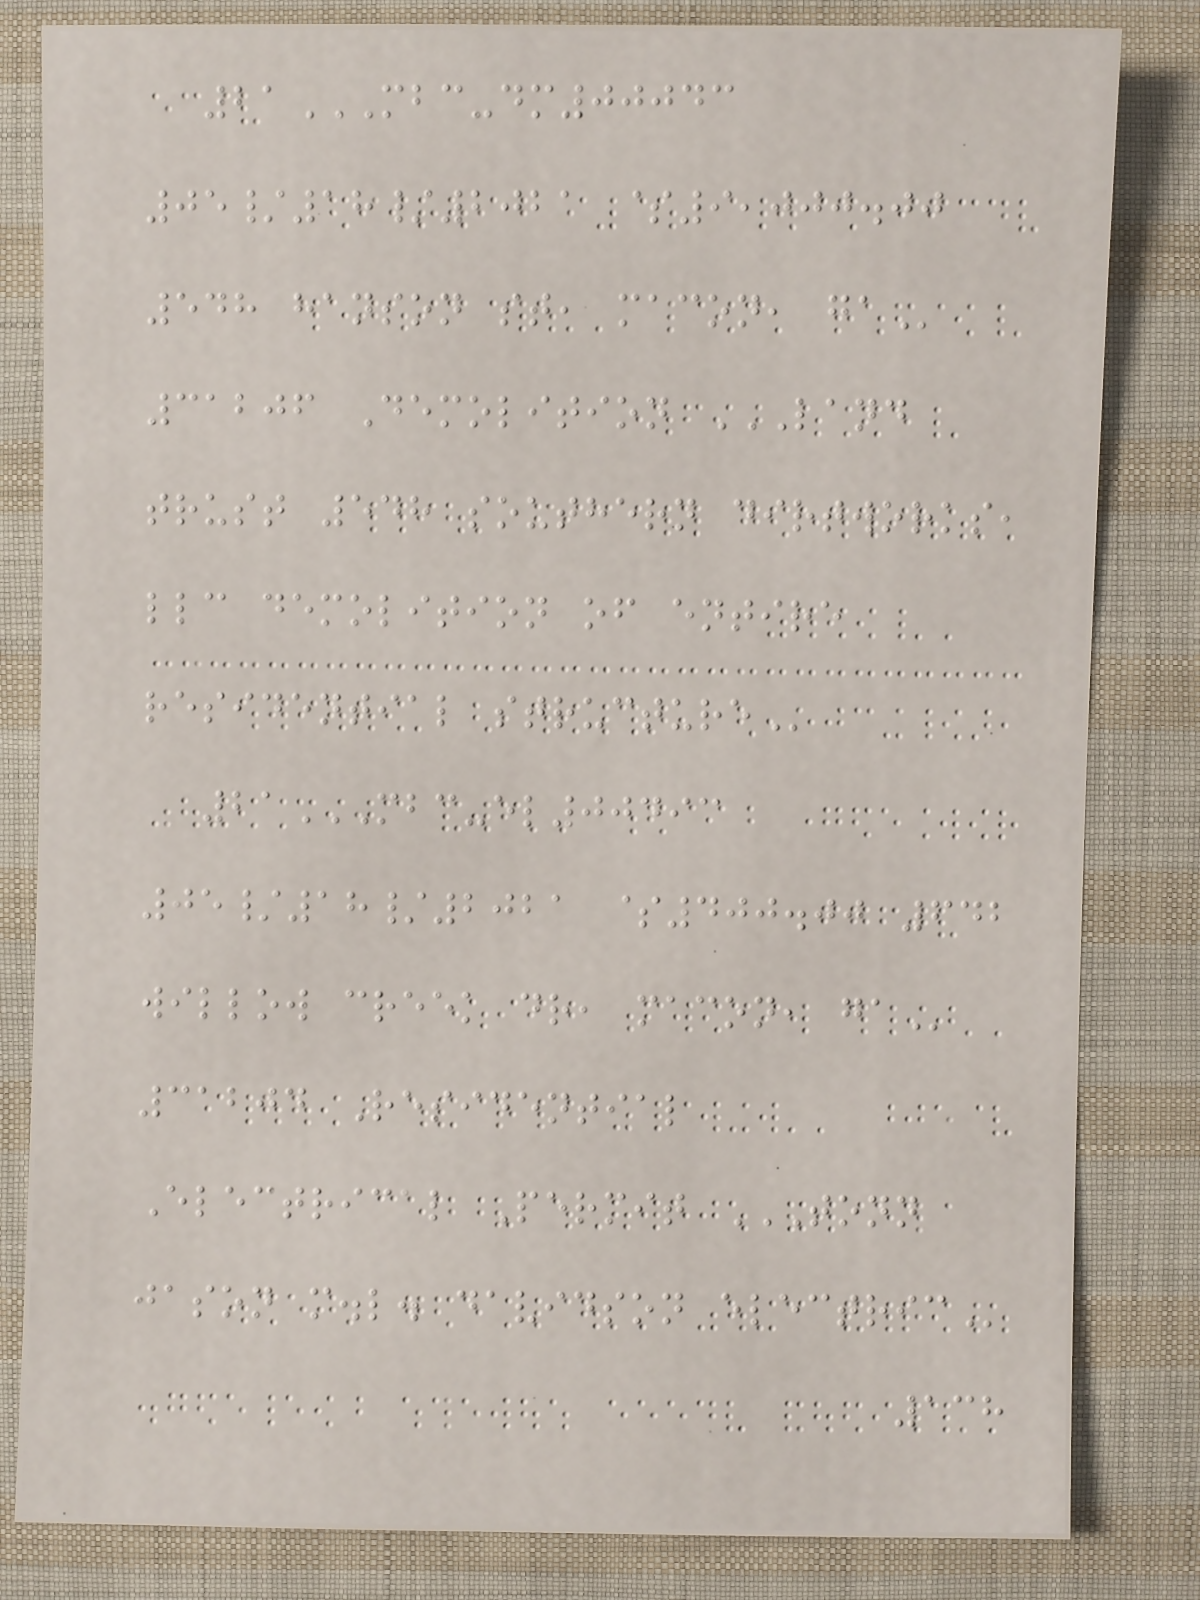21MBC-DM00043
05/18/2021 $9,000.00
548 HANSON ST, MACON, GA
31206 Demolition LAND
TRUST 548 SOUTHERN DIRTWORKS,
LLC DEMOLITION OF ENTIRE
RESIDENTIAL STRUCTURE
21MBC-EL00493
05/18/2021 $400.00 642
WILLOW CREEK DR, MACON, GA
31204 Residential
Electrical Permit TONN
JASON M.L. DAVIDSON ELECTRIC
138
